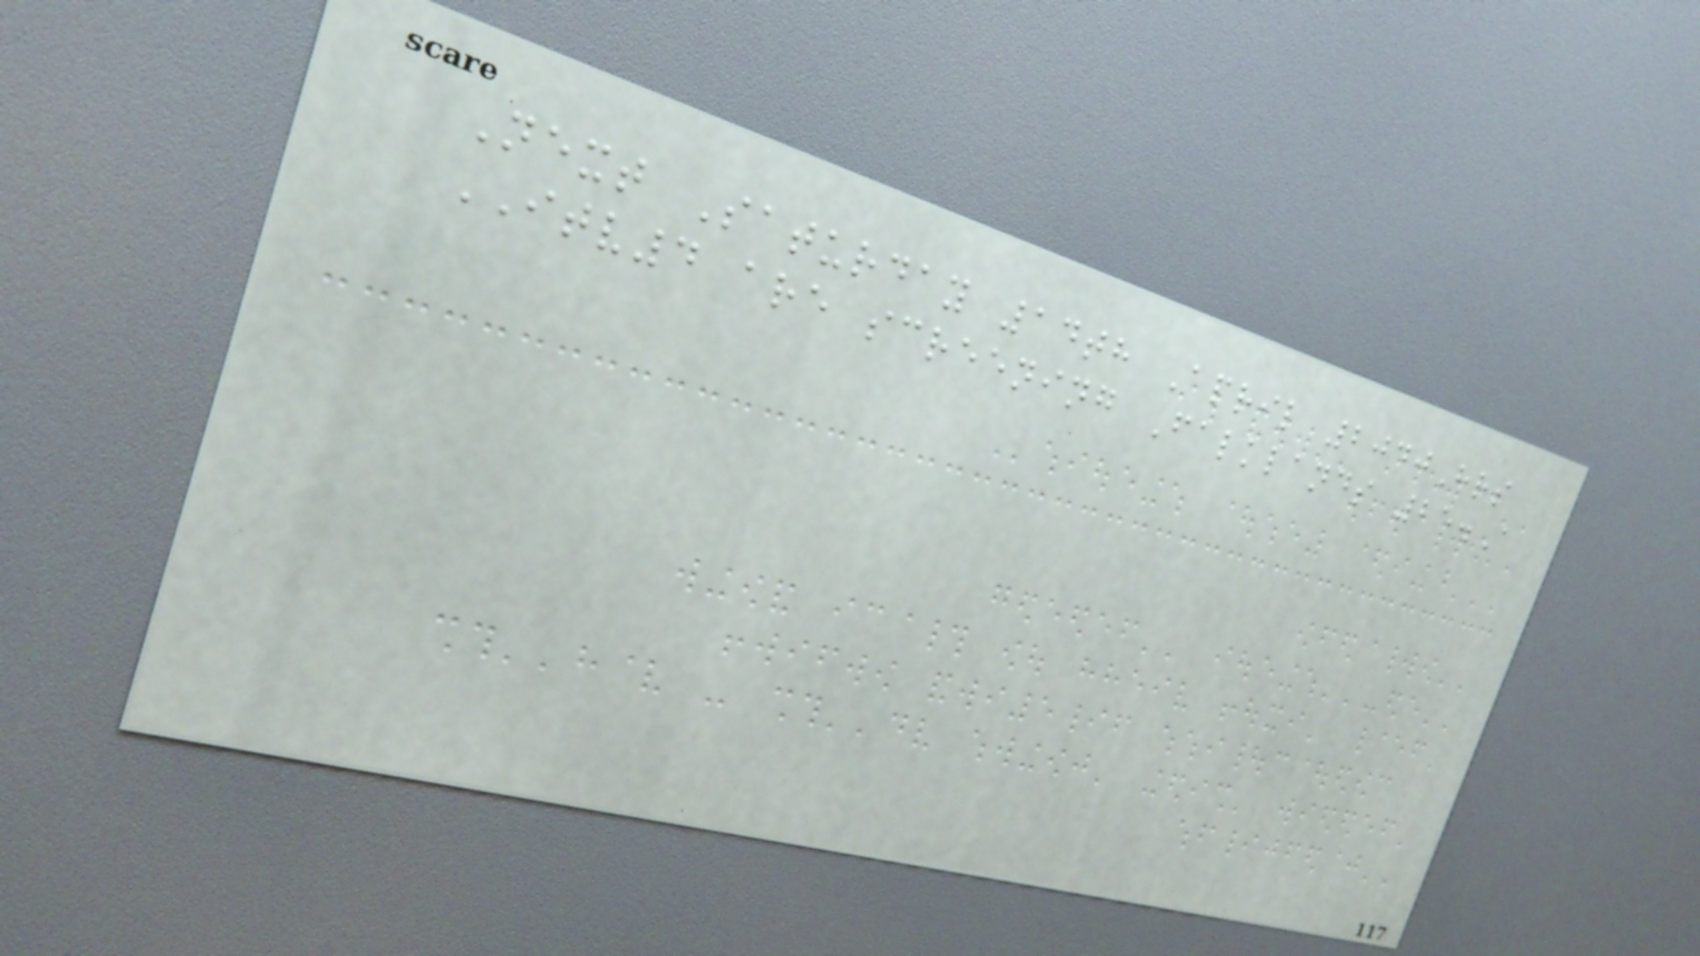Next Saturday 14th April 2040Hrs
ITV4 are screening Falklands 25.A
